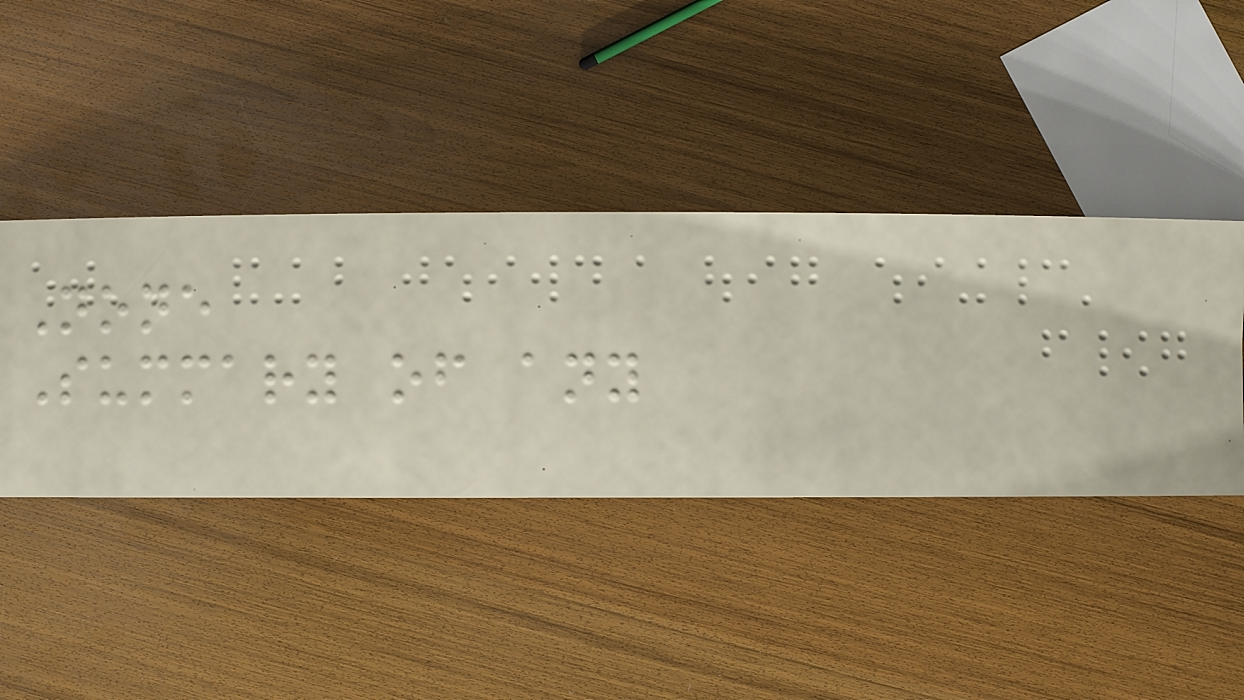None
Summary of any
